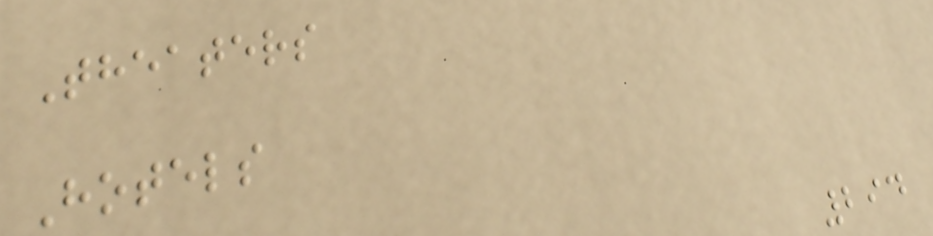Theaters
Hotels
294
